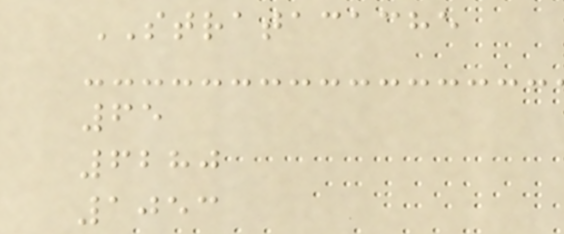STRATACACHE
65
6280
1053
